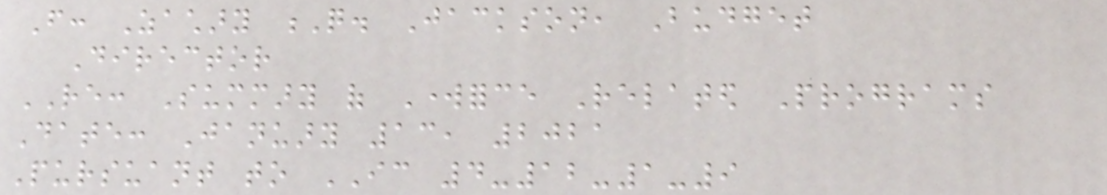From: Zachary Q. Jackson, Budget
Director
RE: Summary of Workforce Related Programs
Date: January 13, 2021
Pursuant to IC 4-12-1-9
